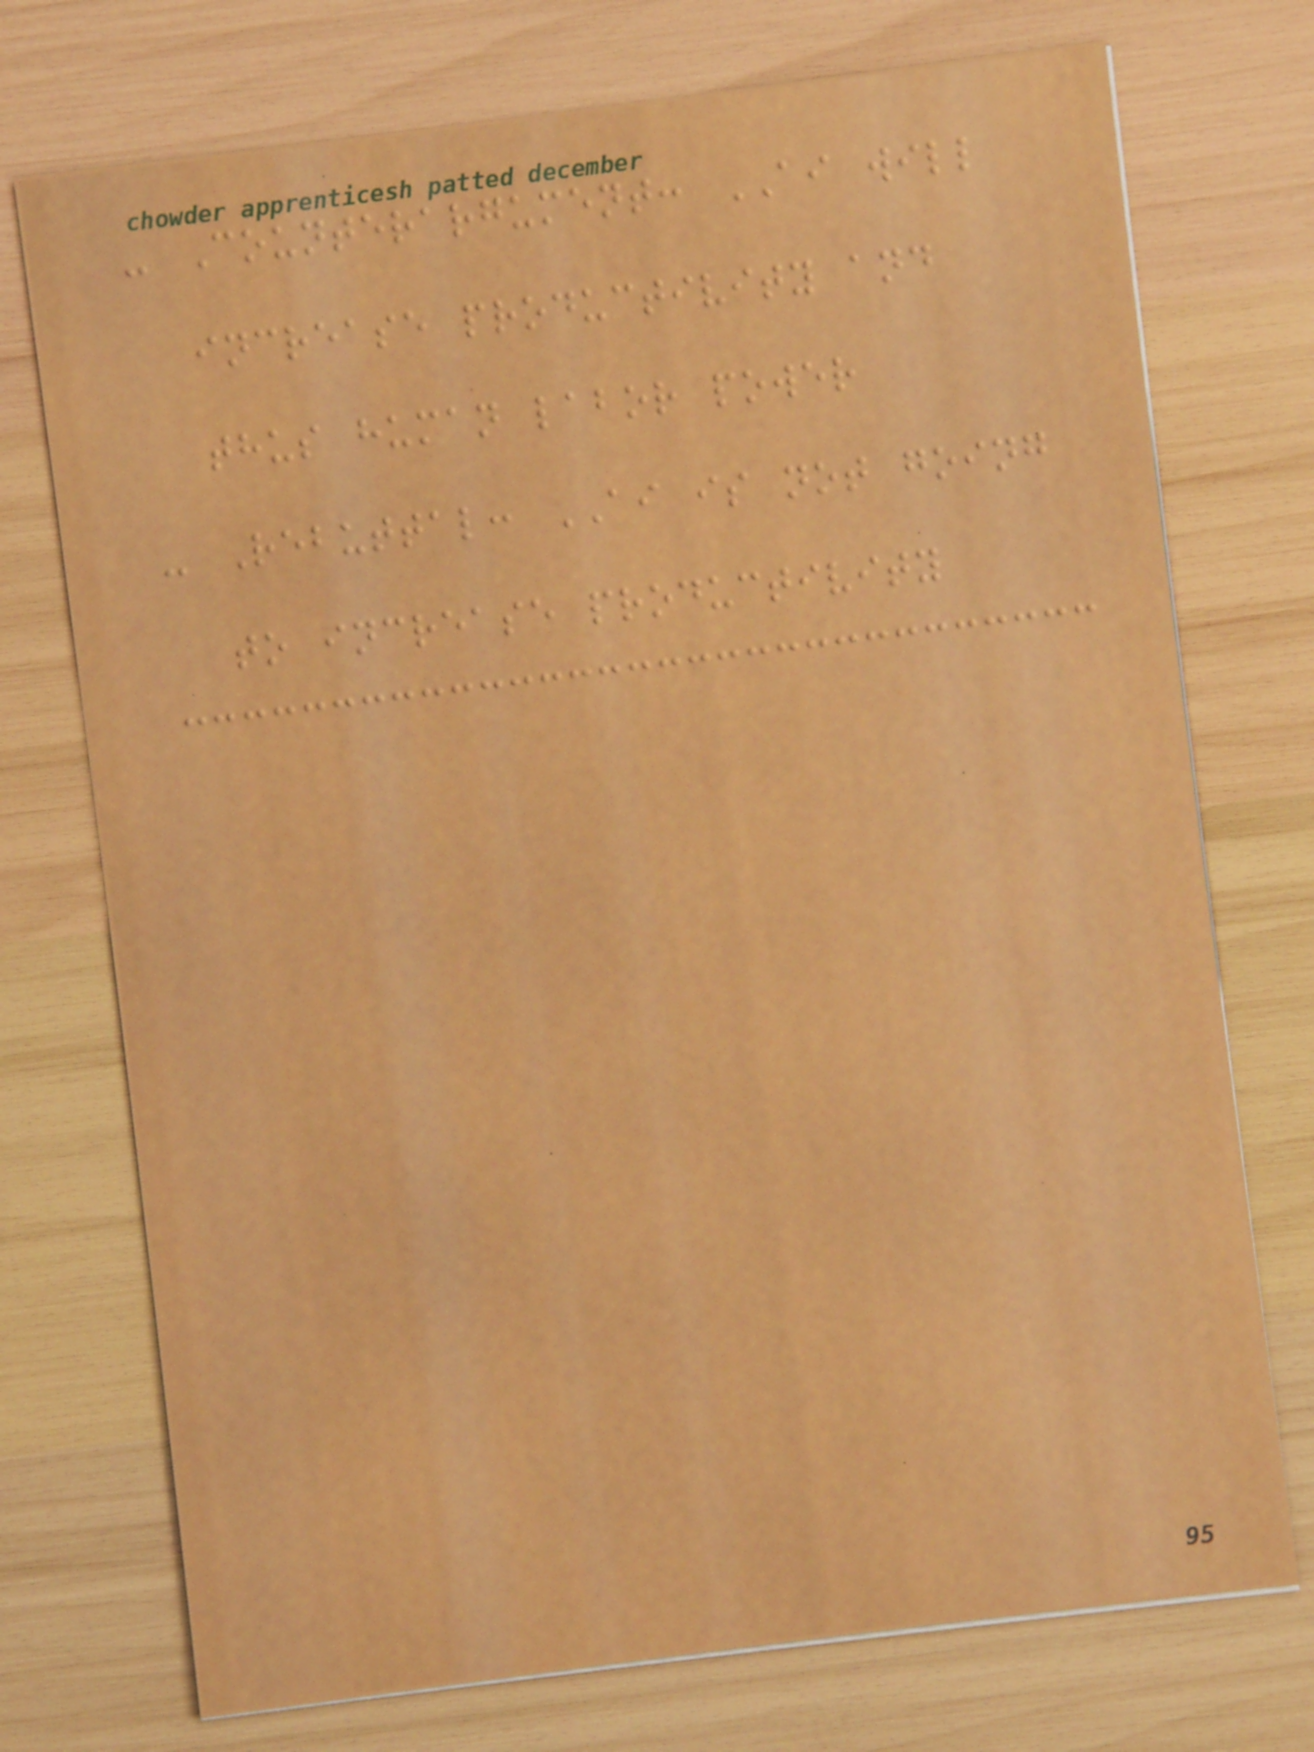- Counterargument: AI will
increase productivity and
thus human labor power
- Rebuttal: AI is not going
to increase productivity
